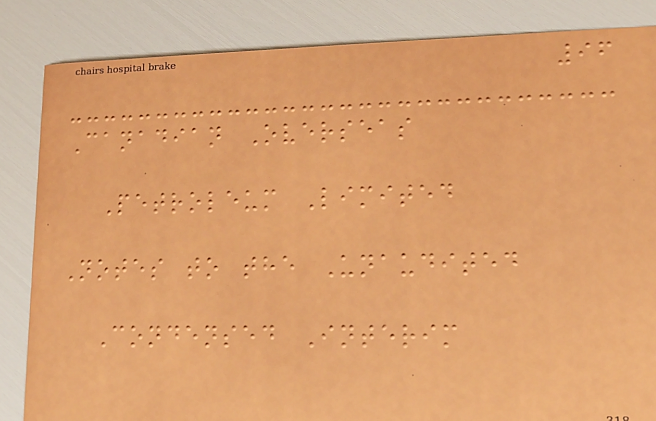96
Canadian Overseas
Petroleum Limited
Notes to the Unaudited
Condensed Interim
